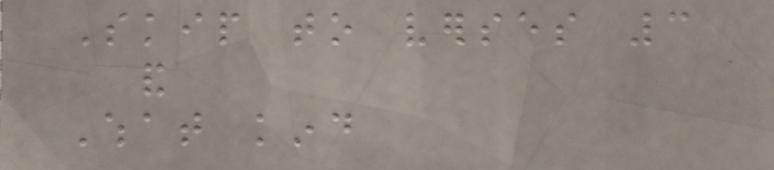Skip to verses 3
and
What kind
